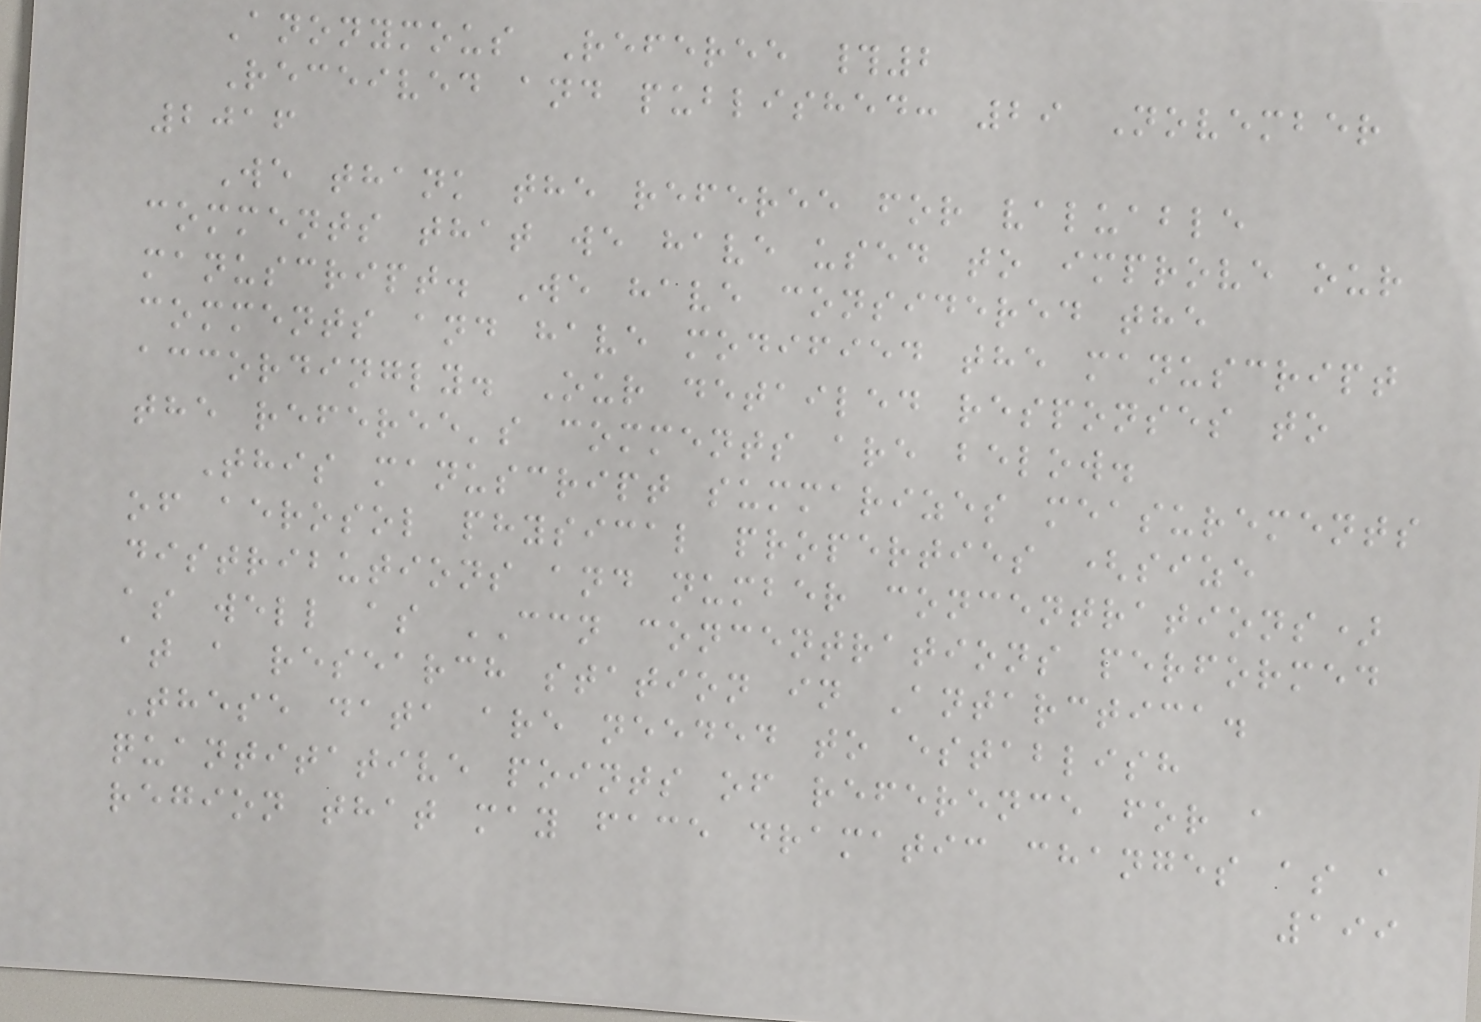Anonymous Referee #2
Received and published: 29 November
2016
We thank the referee for valuable
comments that we have used to improve our
manuscript. We have considered the
comments and have modified the manuscript
accordingly. Our detailed responses to
the referee's comments are below.
This manuscript summarizes measurements
of aerosol physical properties (size
distributions and number concentrations)
as well as CCN concentrations performed
at a research station in Antarctica.
These data are needed to establish
quantitative points of reference for a
region that may face dramatic changes as a
199
